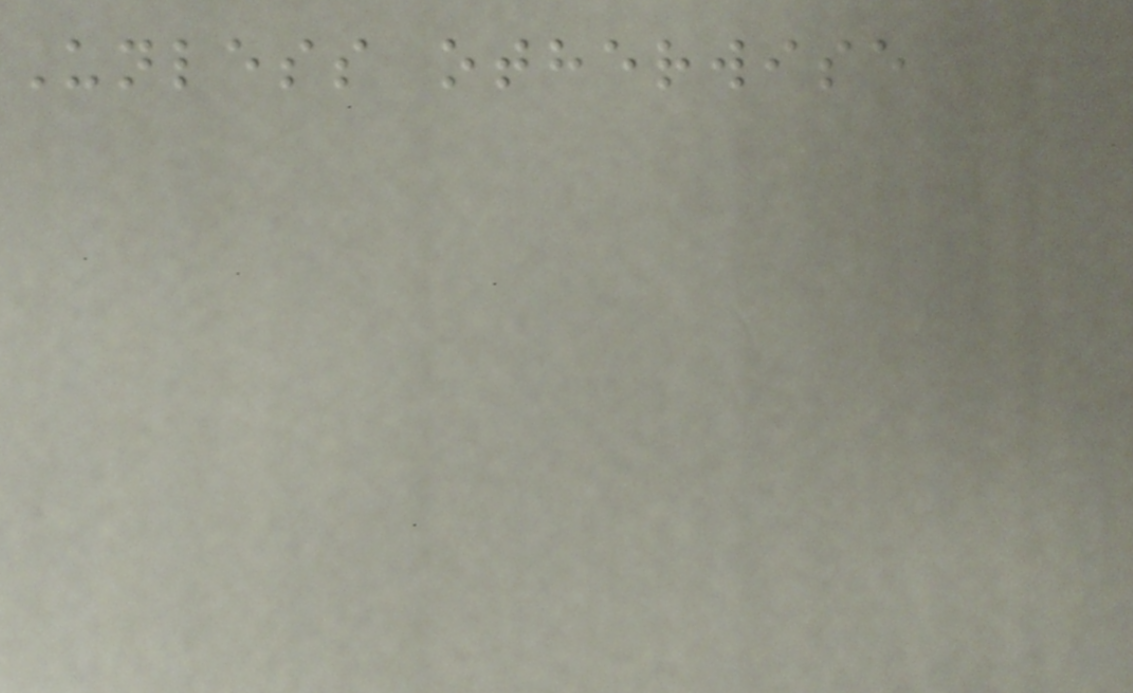Unless otherwise
